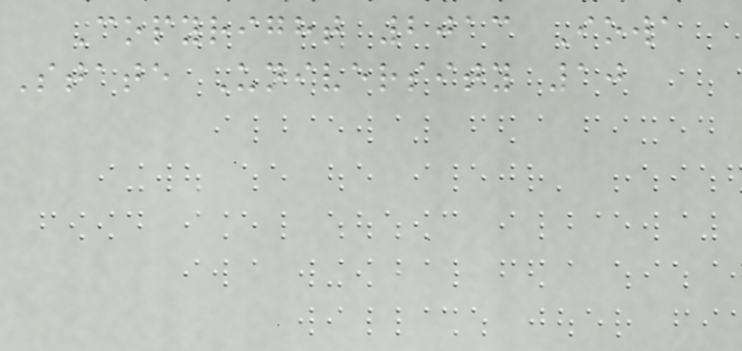Copyright 2013 Iowa
State University 10
